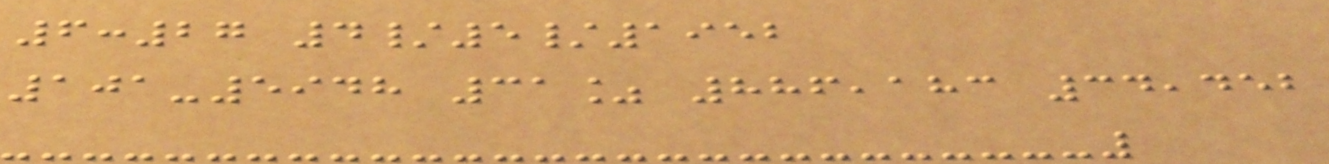6:27 4/5/1952
101-5948 31% 886,183 34,452
